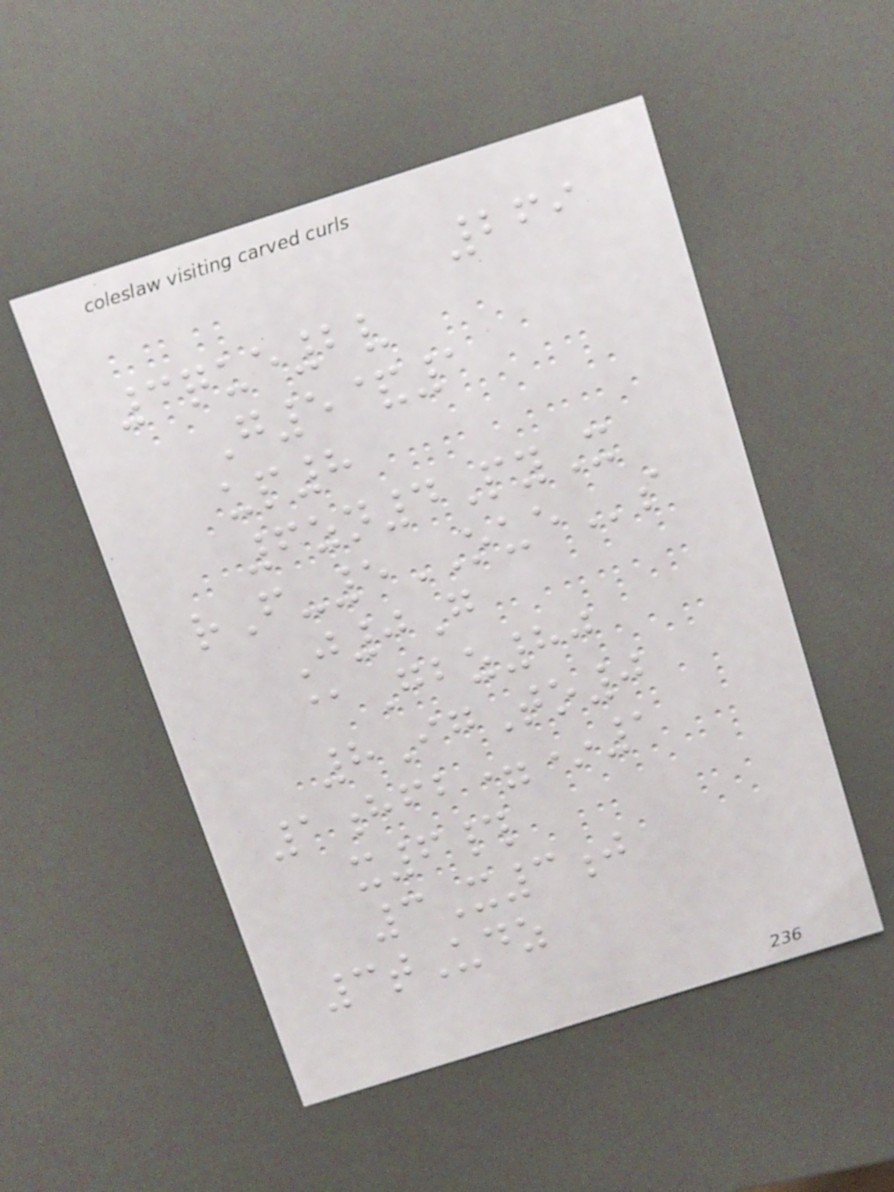269
3que2v
G5&1
up8
6zn4PyX
rF-5OUEs
J0G
@Gbz80
8IgTo0
1hfb=*1
x6#
3X3j
3tUdz
